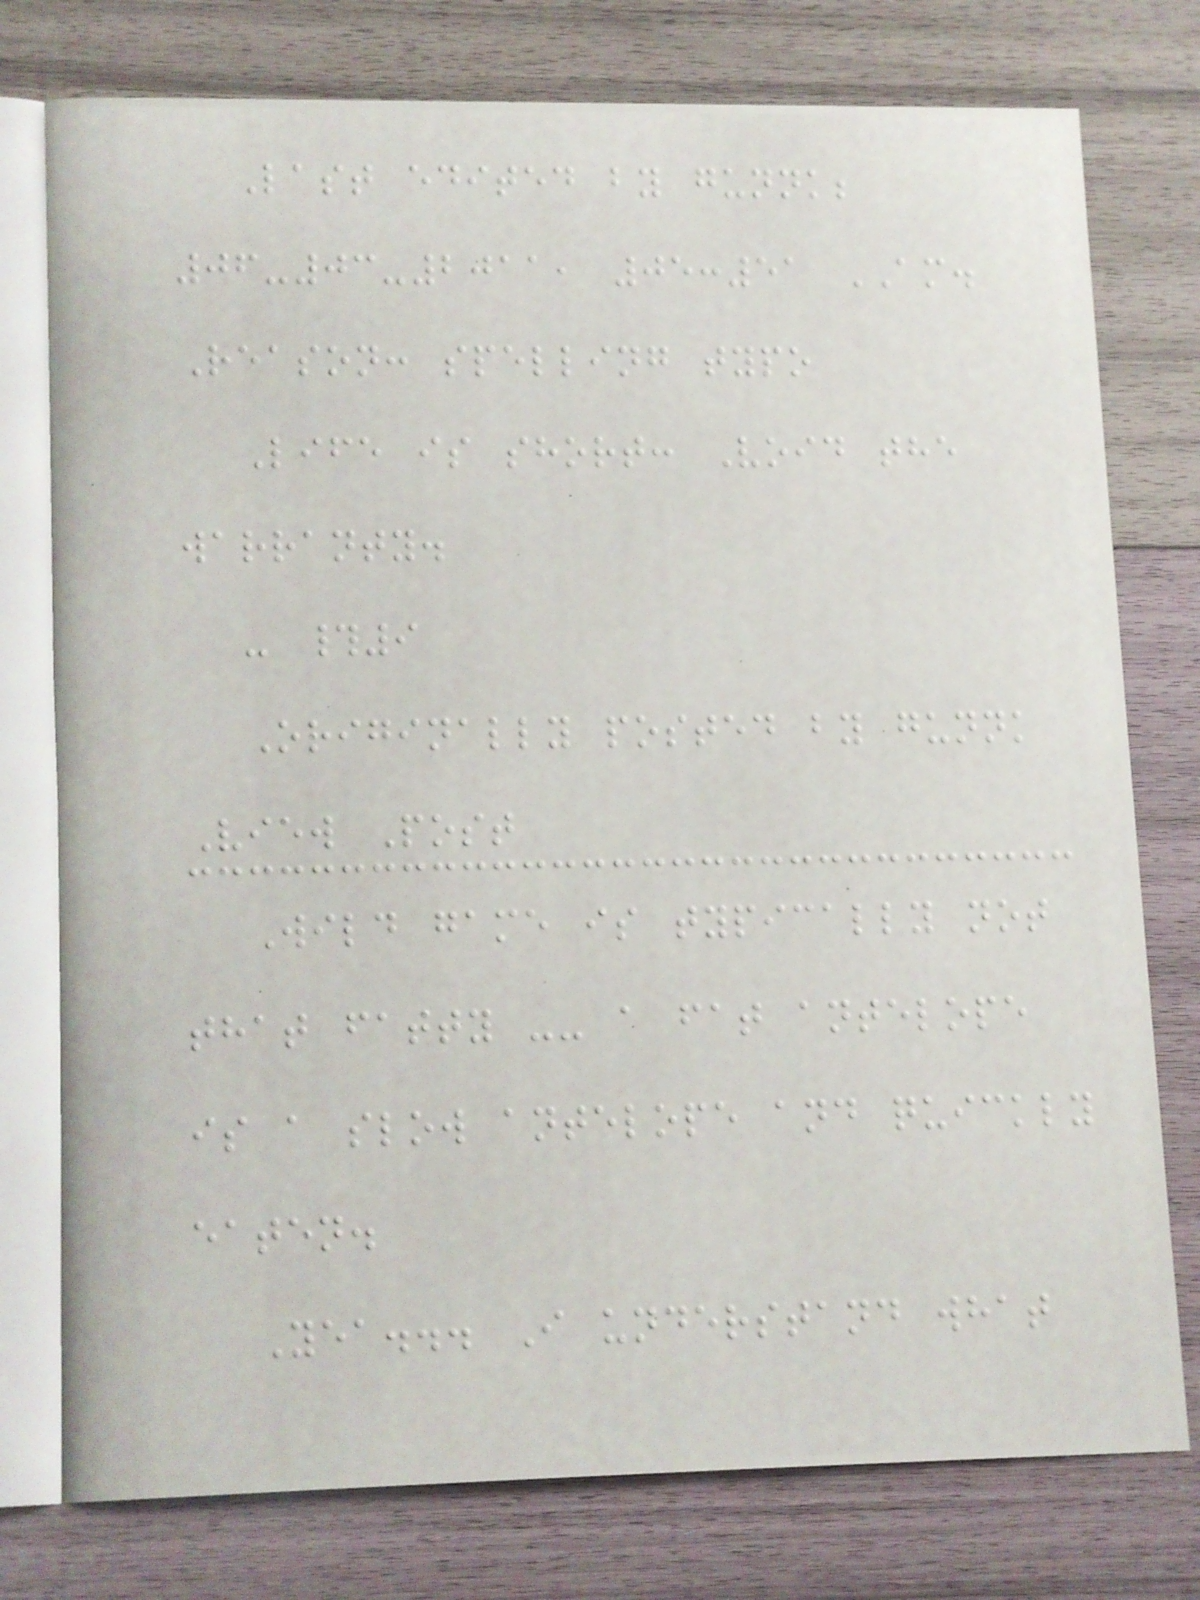Last edited by gunnk;
06-03-2011, 05:51 AM.
Reason: spelling typo
Life is short: Void the
warranty.
- #9
Originally posted by gunnk
View Post
Wild game is typically not
that fatty -- a fat antelope
is a slow antelope and quickly
eaten.
Yea... I understand what
